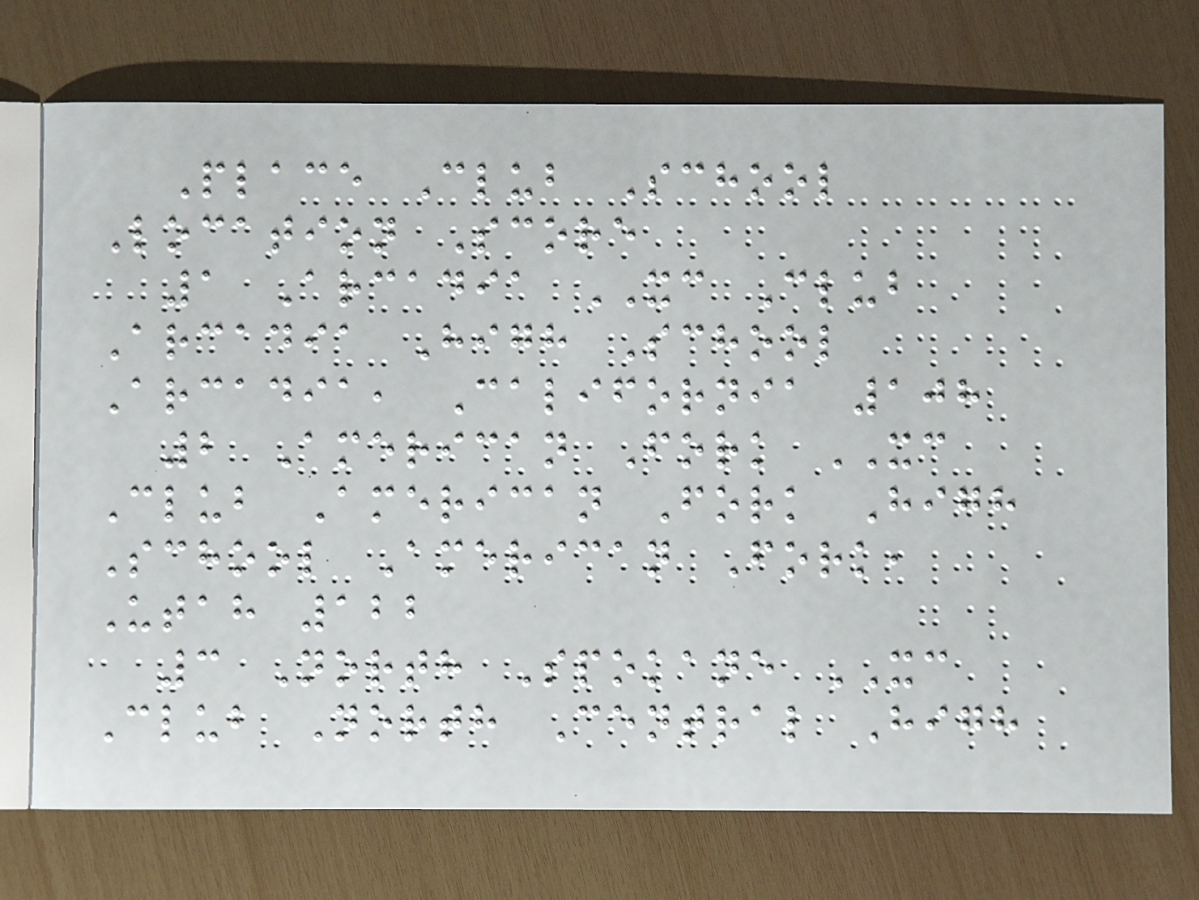Place Club School
Location Score
1 Arcadia XC Club
Arcadia High School
Arcadia, California 108
2 American Fork XC
Club American Fork High
School American Fork,
Utah 122
3 North Spokane XC
Club North Central High
